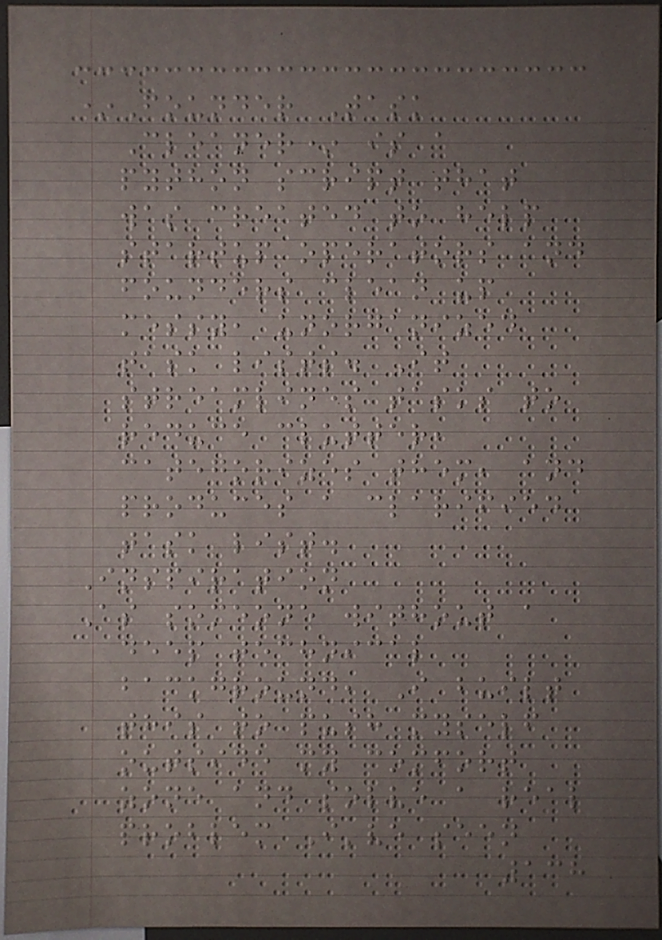*Founder Task
Cleaner* is a
python script that
was created to help
startup operators and
founders clean up
messy, unorganized
task lists. It
streamlines tasks to
reduce clutter,
categorizes them, and
produces a clarified
task list.
Inspiration
As someone without a
deep technical
background, I built
this to push myself
outside my comfort
zone and solve a real
problem I've seen
138
